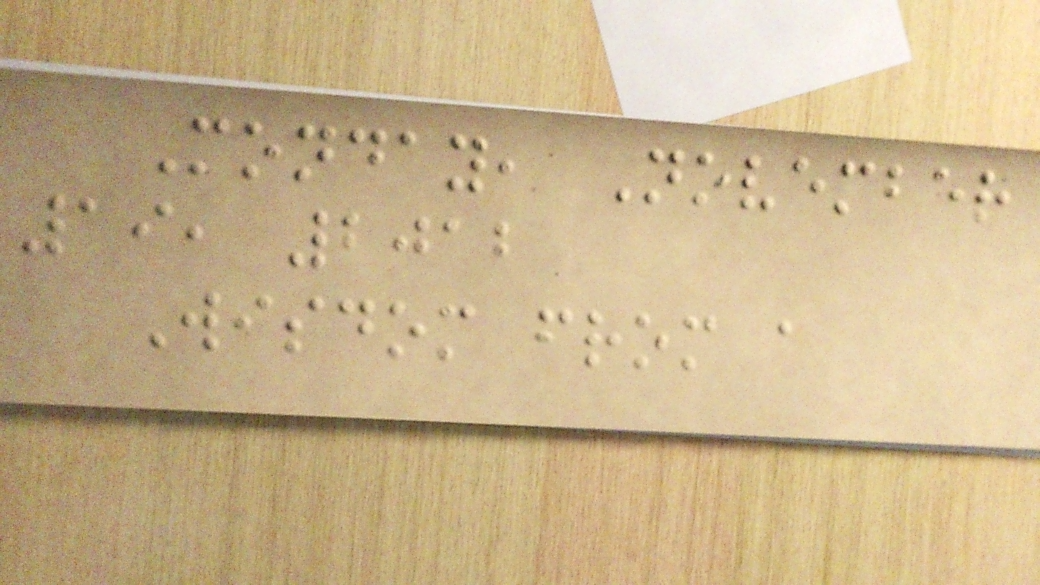Monday, November
19, 2012
Wisdom from a
